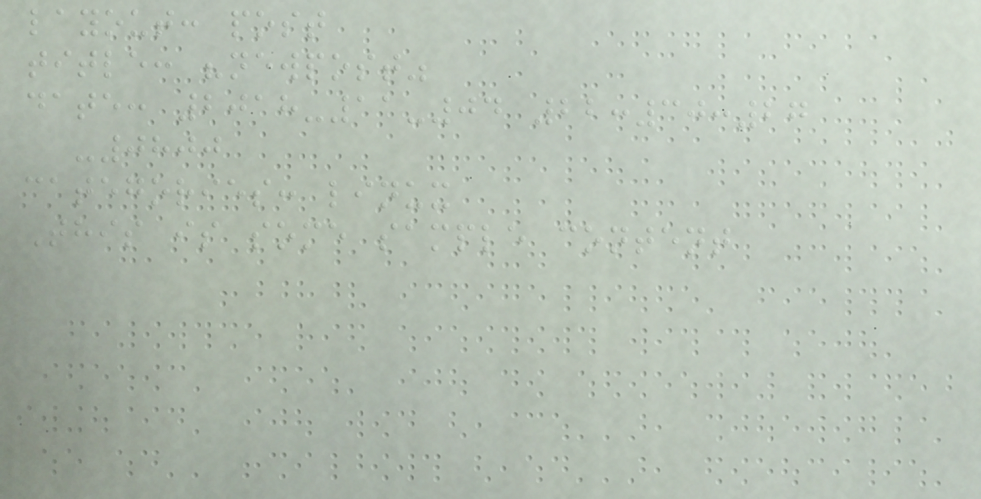layout: post
title: "newpost"
date: 2018-11-04 22:30:27
-0800
categories: linux
This is some sample content
